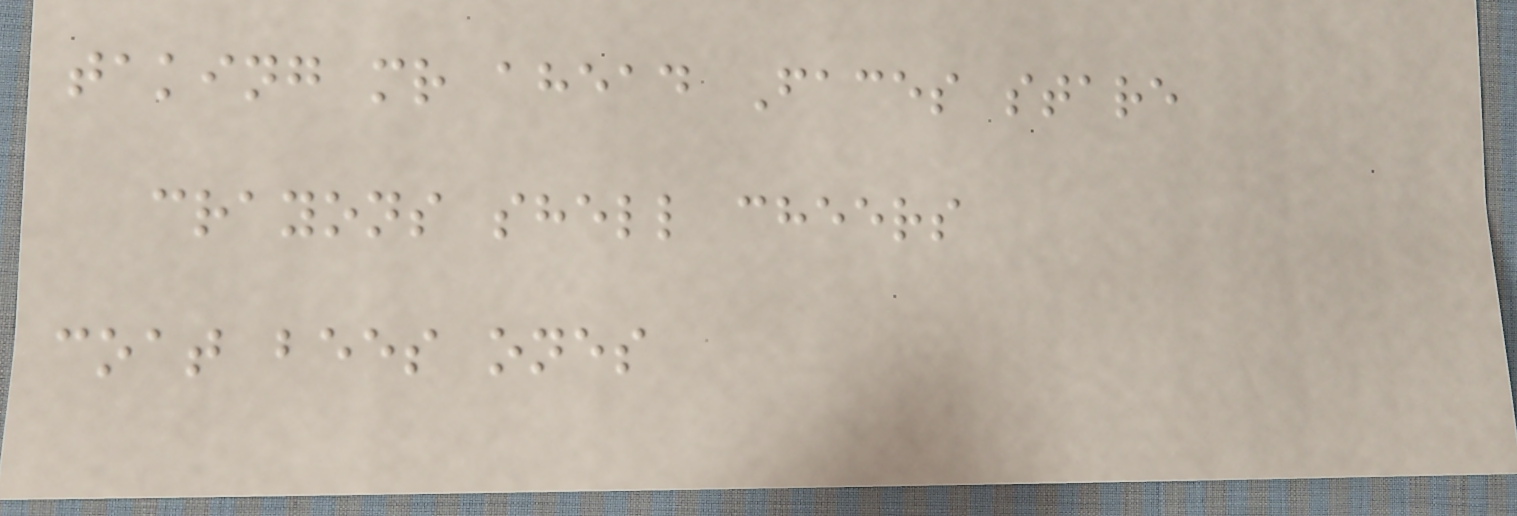taking mr ahead Faces stare
crayons shell cheers
coat bees ones
